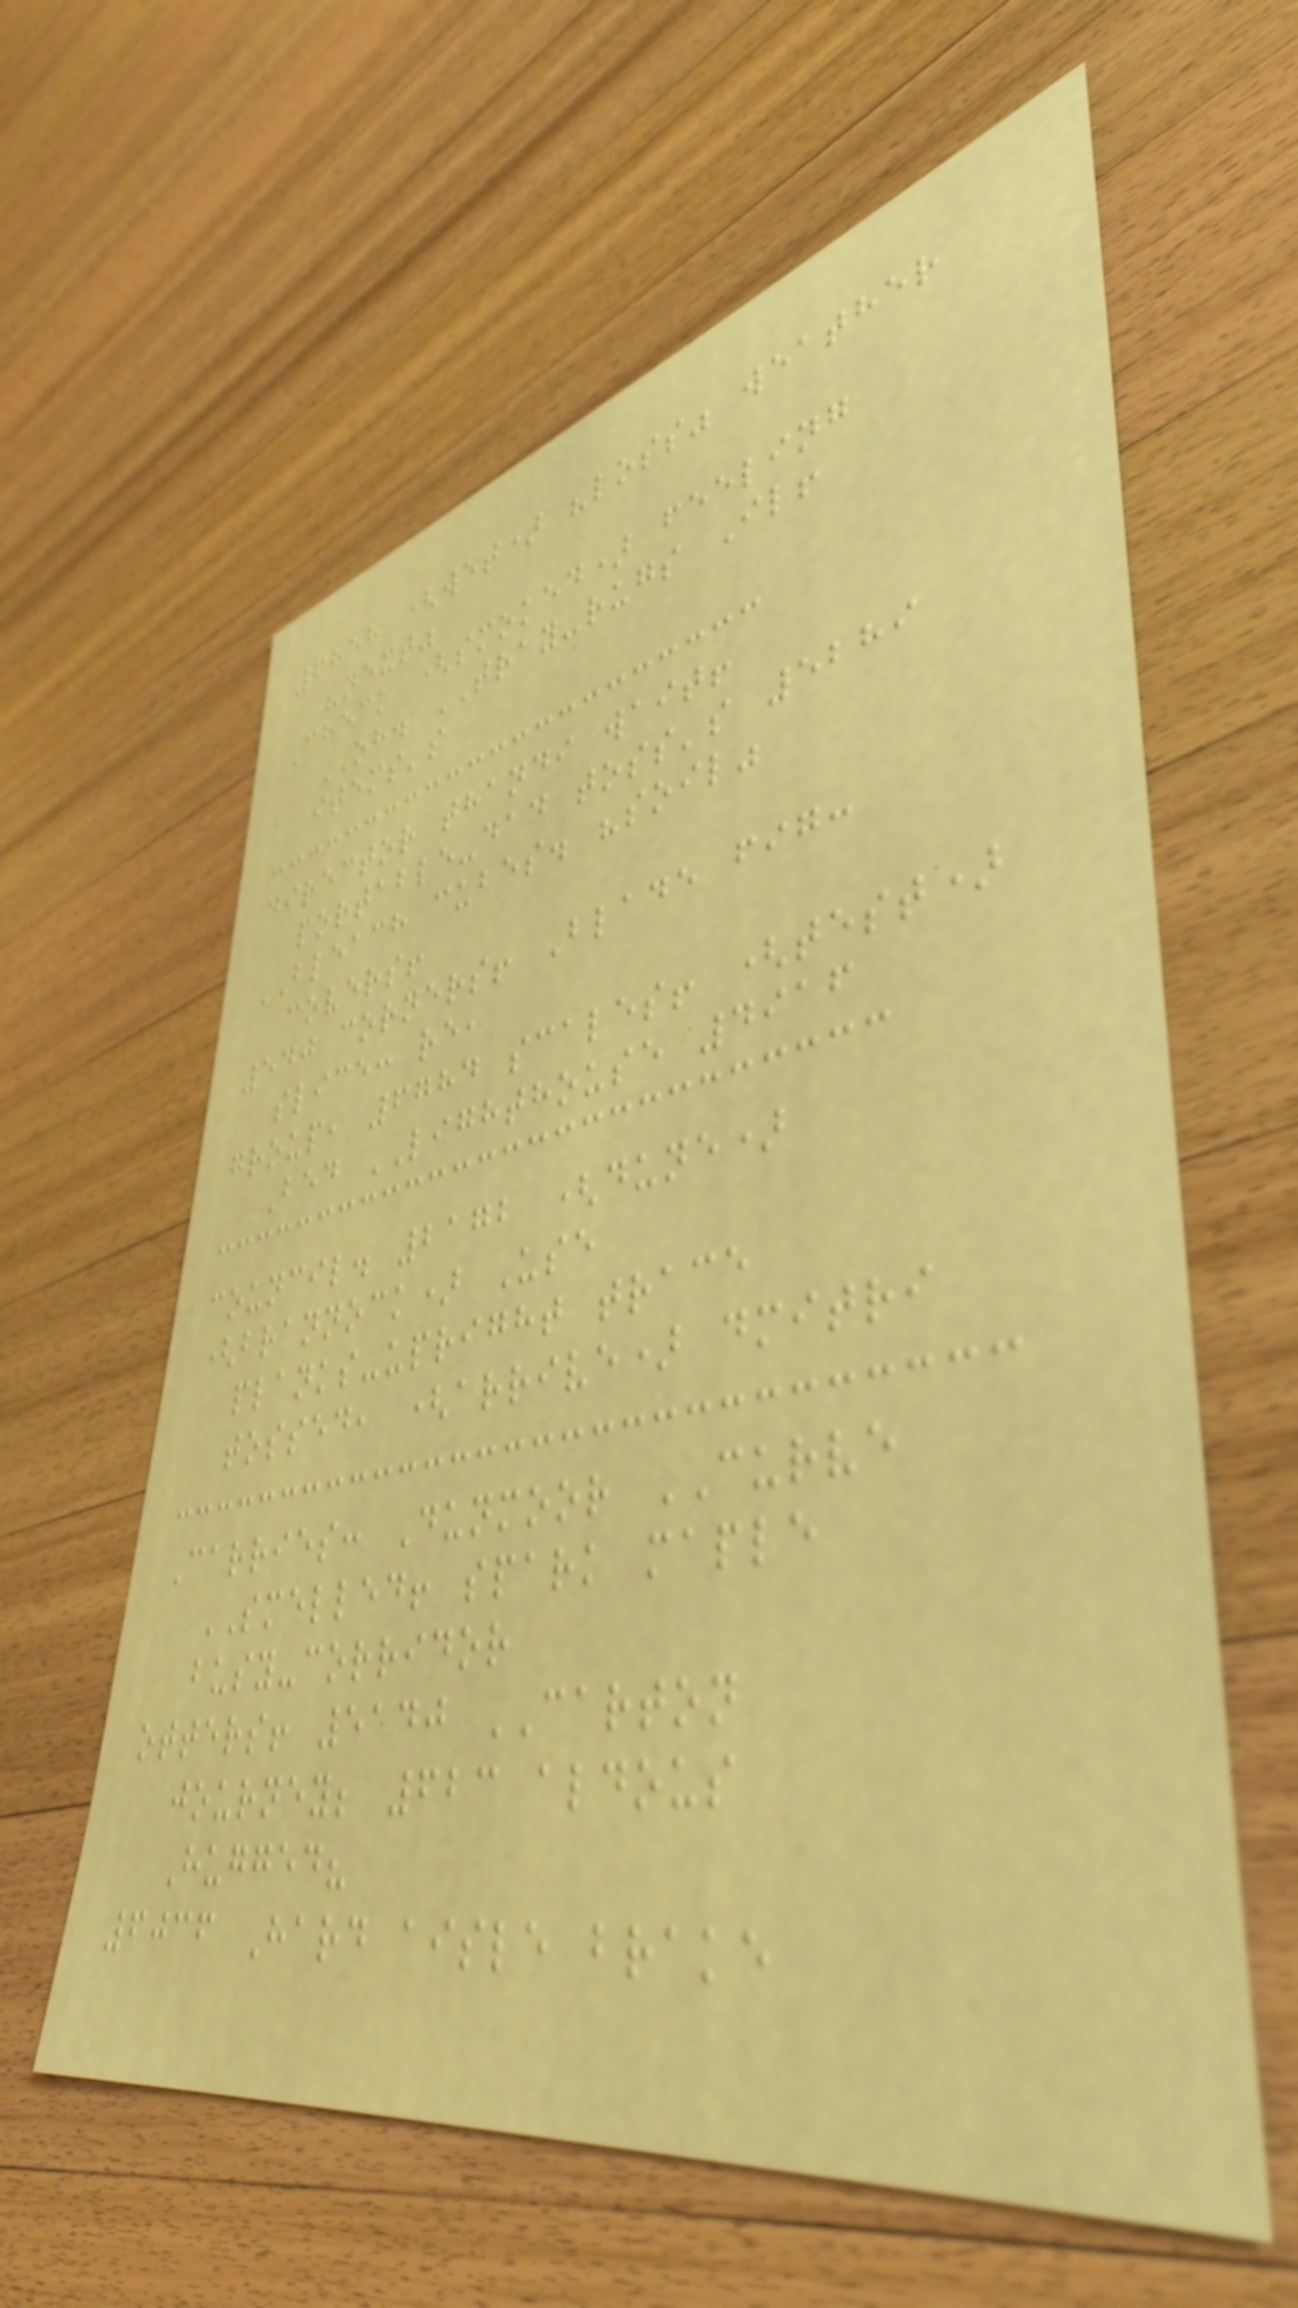6858 (wet) "loss" weather
"next"
Check (smoked) feeling
OH. TRAY-rugs Il!
items's
director thandi wait!
portable-dad toss's 5289
BLEACH cubes. "soil"
covers!
540 corners! Blade fig:
slice: re,
group, 6784 scales! (test)
Bed LIGHTHOUSE 4916
council. 2172 (dune)
(brannock) Use
planks-upright trace
tossed, (arrive) dmitri
Carries: Dunmoor CURVE
SMELLED! spark maple
busy-corridor
otters! 5140 CARTON
journey; 623 aldous
Hugged?
6036 Hard aisle brake
